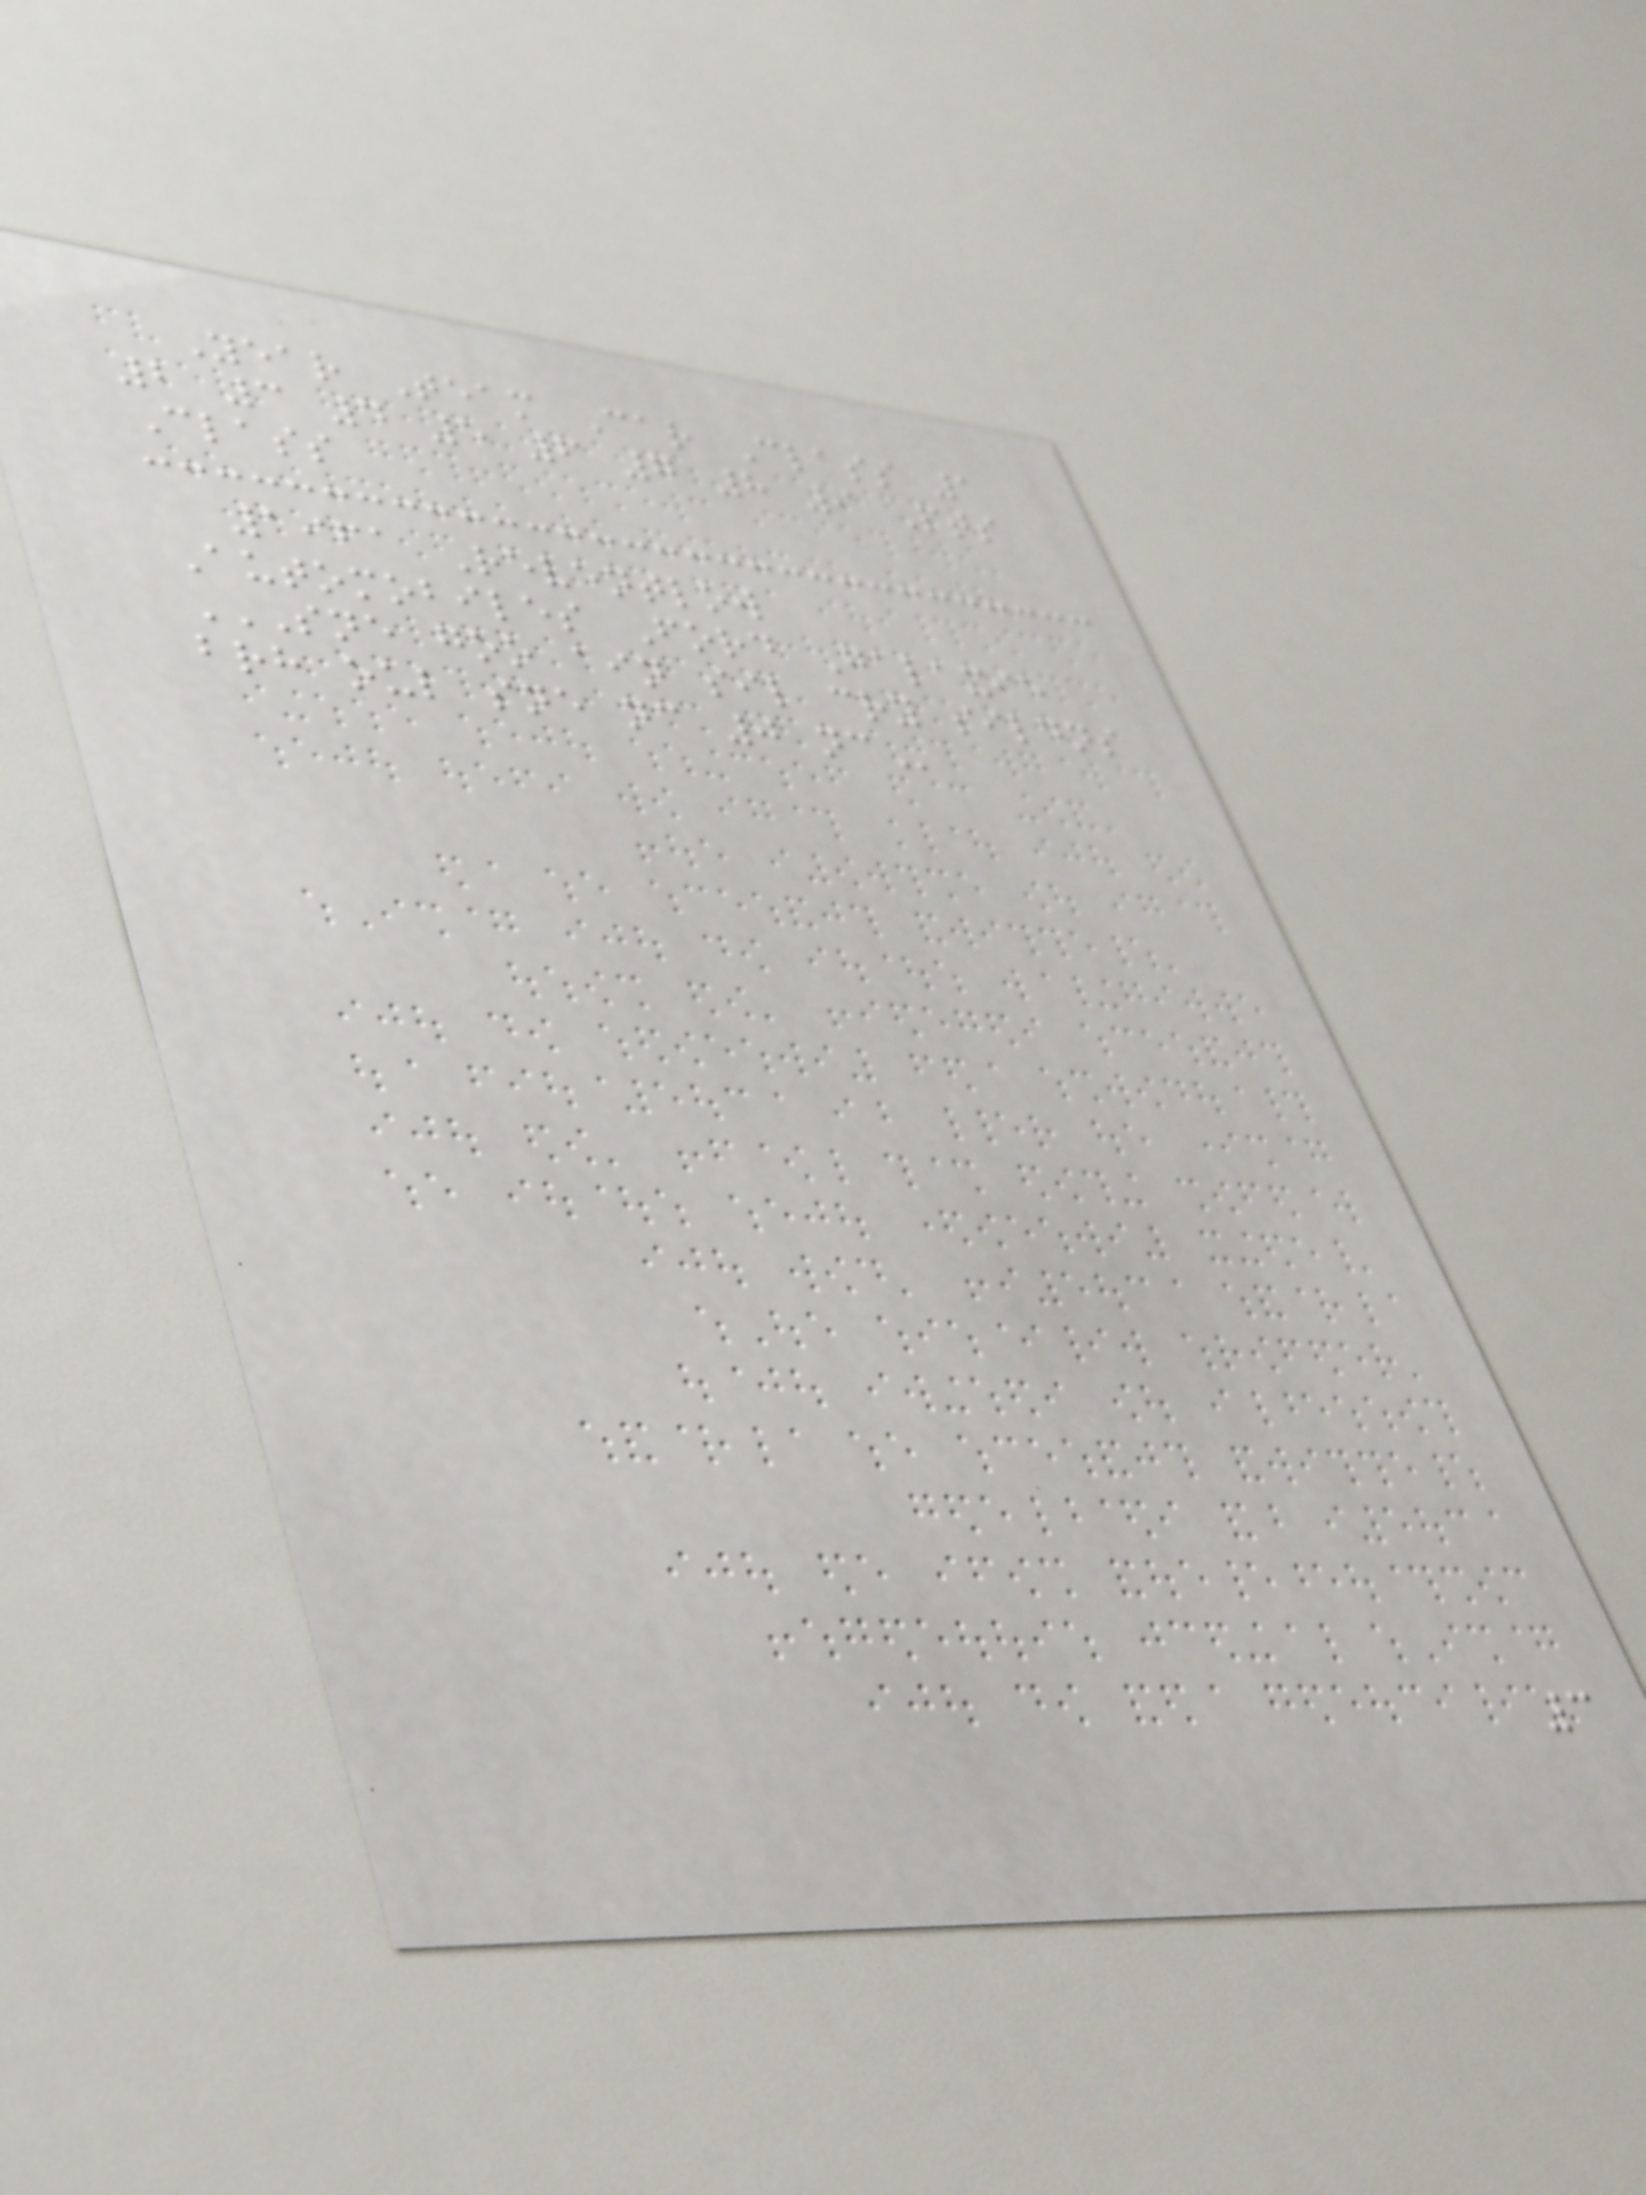Year Team Car Class 1
2 3 4 5 6 7 8 9 Pts
Class
1961 Reventlow
Automobiles Ford Galaxie
SNE GOO AIN SIL CRY SILDNS
BRH OUL SNE NC 0 NC
3
